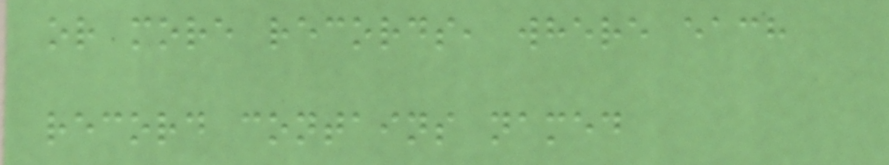or more records, where each
record contains named
